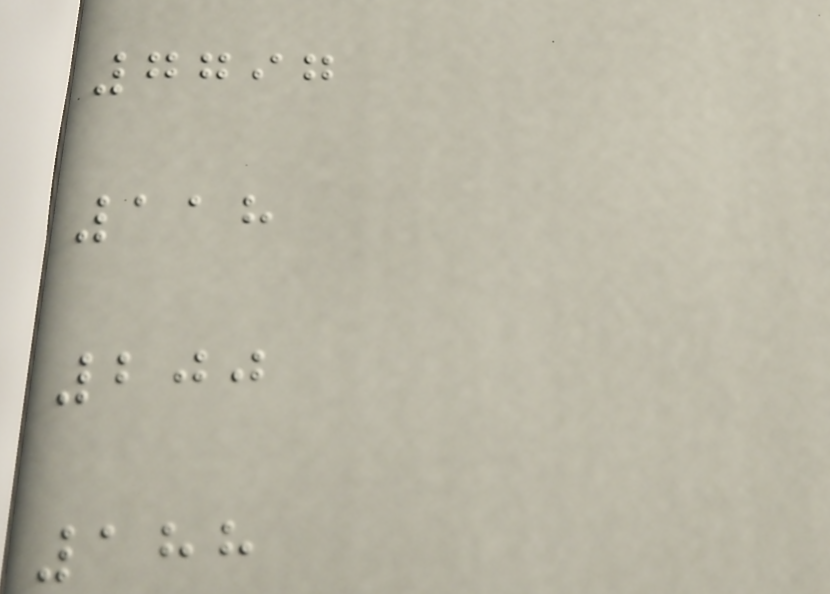7797
118
200
188
